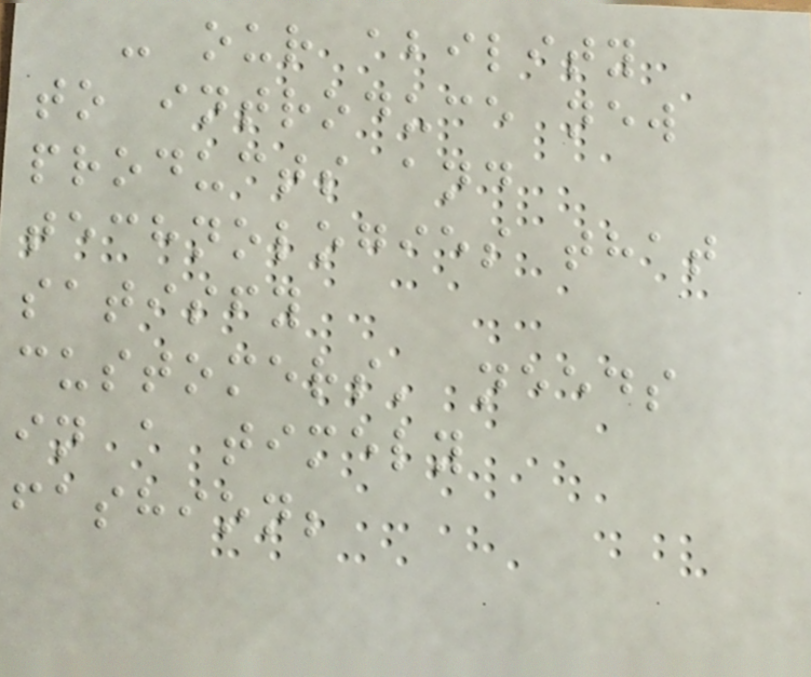- our ability
to introduce new
products and
technologies that
satisfy
customers' needs
in a timely
fashion;
